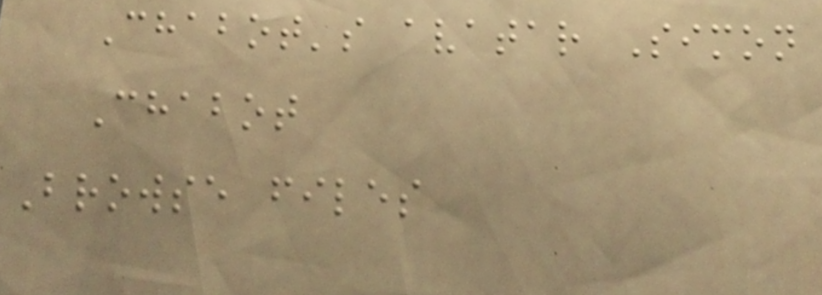Chabot's avatar Simon
Chabot
Browse files
